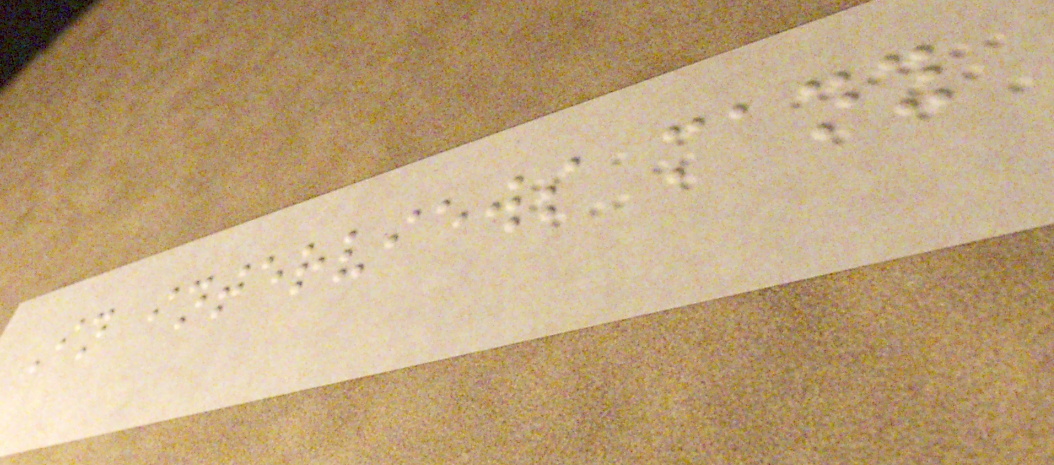In interviews many
